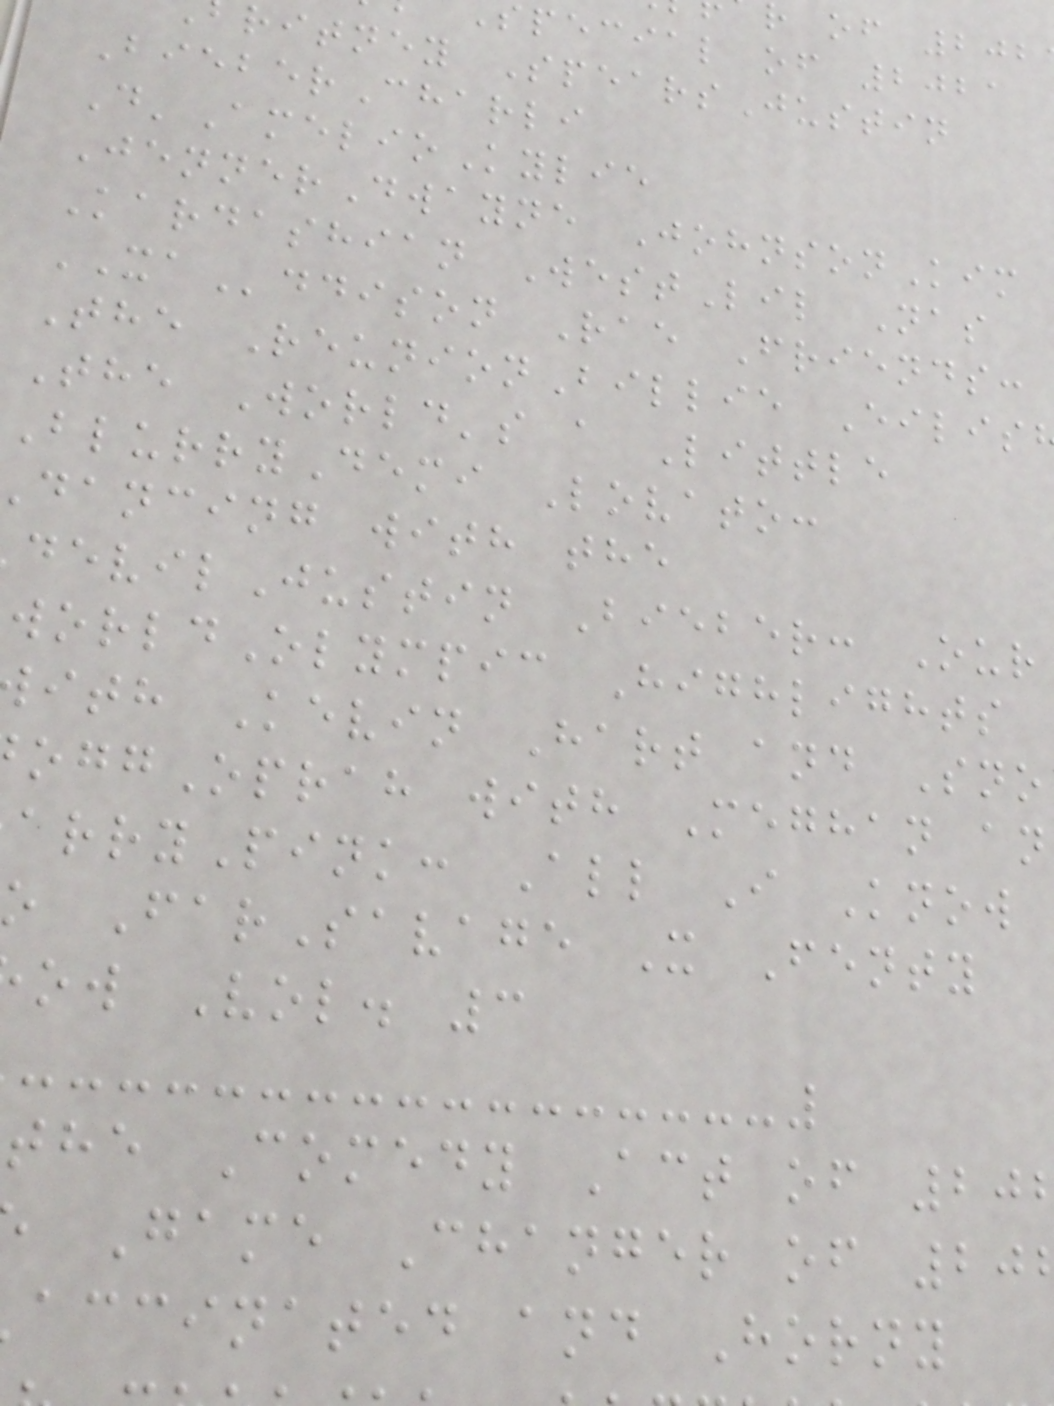r of 202
pecial of 2021
ritney SpearsJustin
BieberCharli
D'AmelioKylie
JennerDwayne JohnsonKim
Kardashian WestLil Nas
XAddison Rae Friends:
The ReunionBillie Eilis
The World's a Little
BlurryDemi Lovato:
dancing with the
evilJustin Bieber: Our
orldOlympic Highlights
ith Kevin Hart and Sno
oggOprah with Meghan an
arryPink: All I Know
FarSavage X Fenty
ow Vol. 3
the Comedy Act of 20
Game Changer of 20
accinated and Horny
